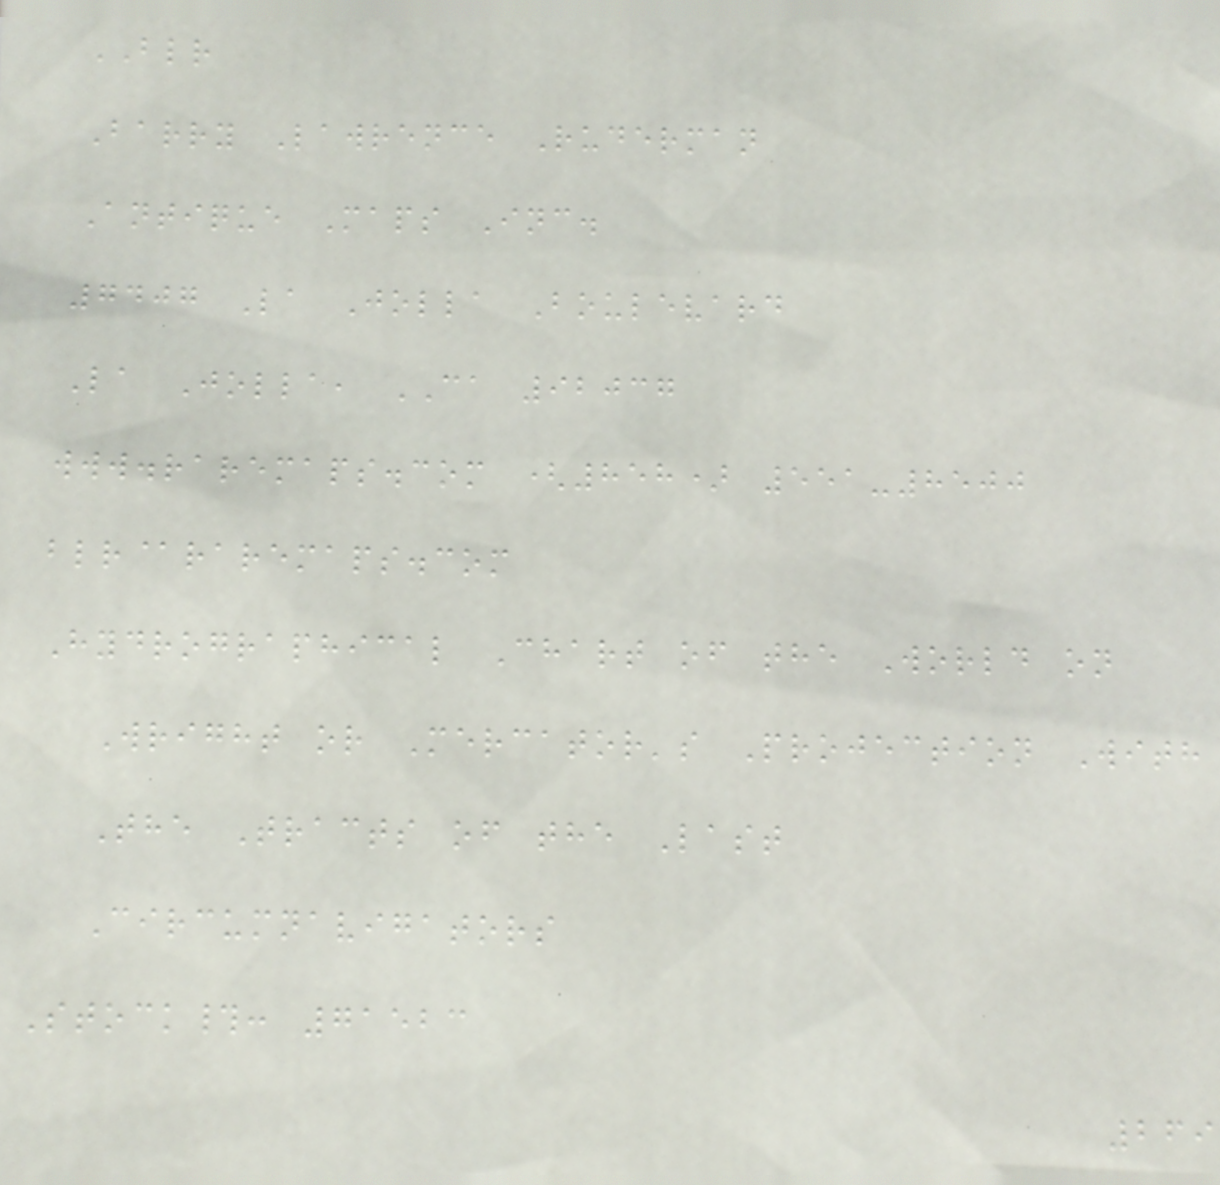BLR
Barry Lawrence Ruderman
Antique Maps Inc.
7407 La Jolla Boulevard
La Jolla, CA 92037
www.raremaps.com (858) 551-8500
blr@raremaps.com
Hydrographical Chart of the World on
Wright or Mercator's Projection With
The Tracts of the Last
Circumnavigators
Stock#: 71523
269
